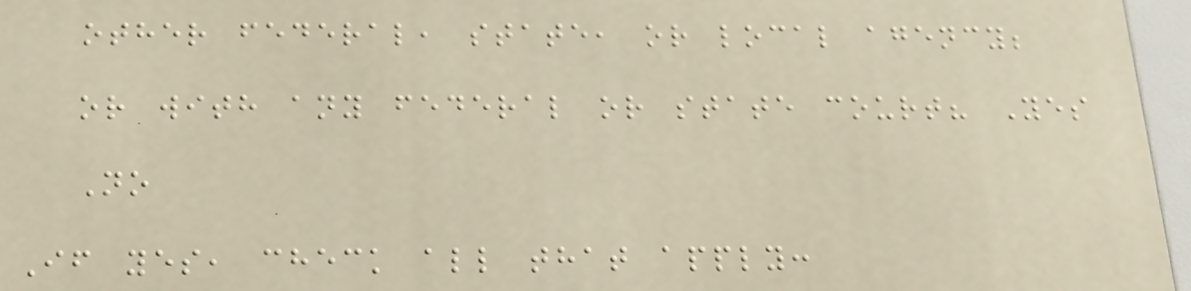other federal, state, or local agency;
or with any federal or state court? Yes
No
If yes, check all that apply:
